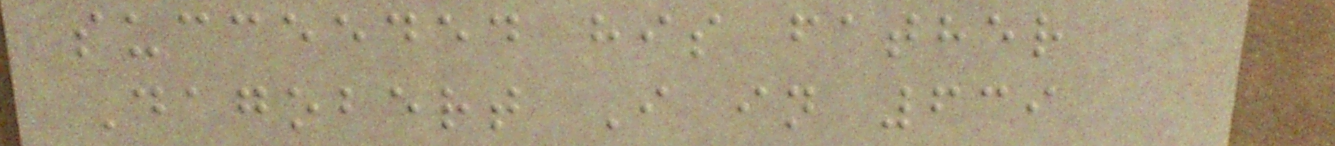succeeded his father
Dagobert I in 639
